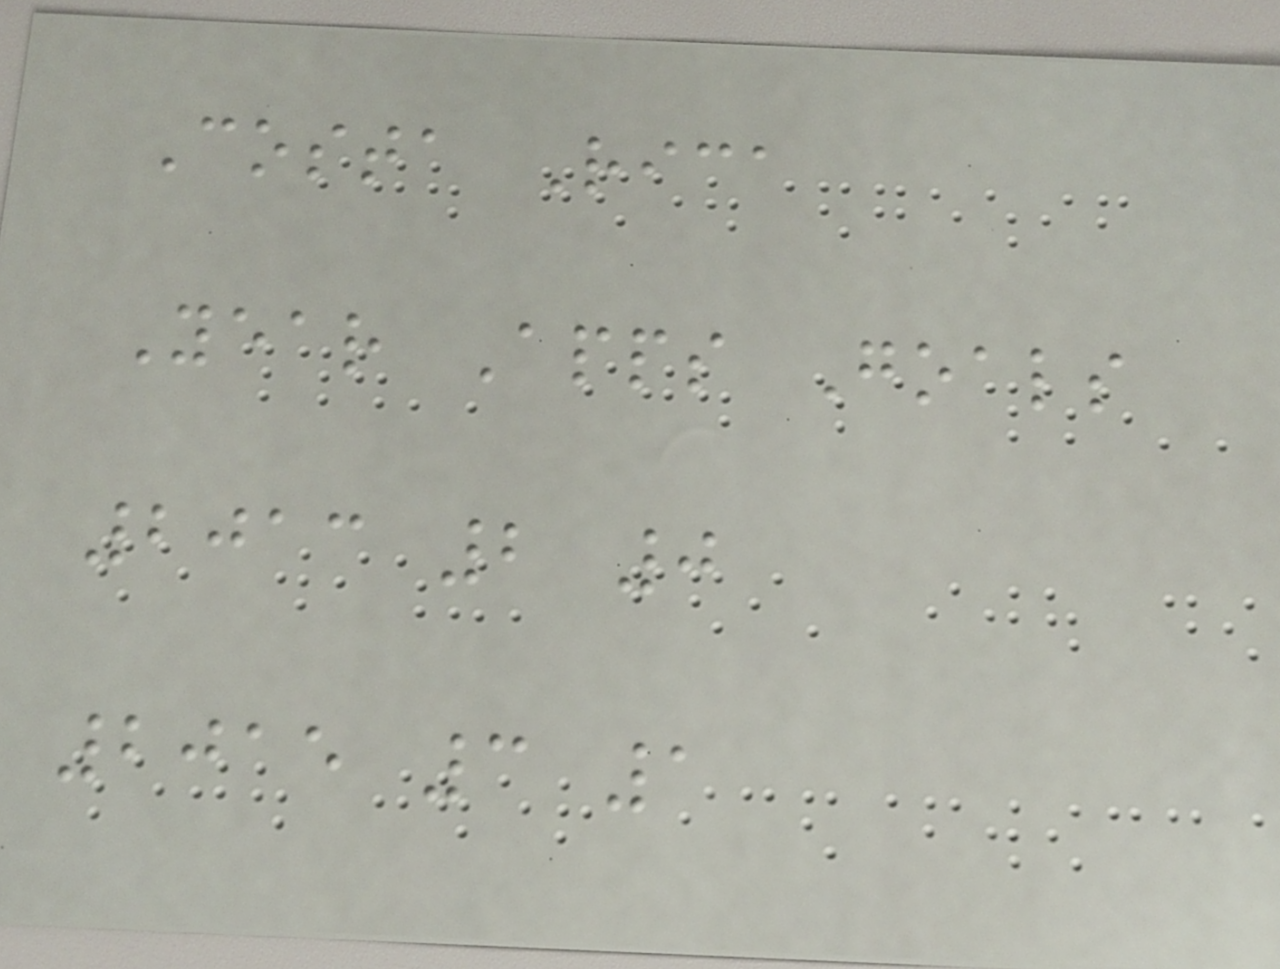Costa Rica
Year Apps Goals
2013 2 0
2015 3 1
